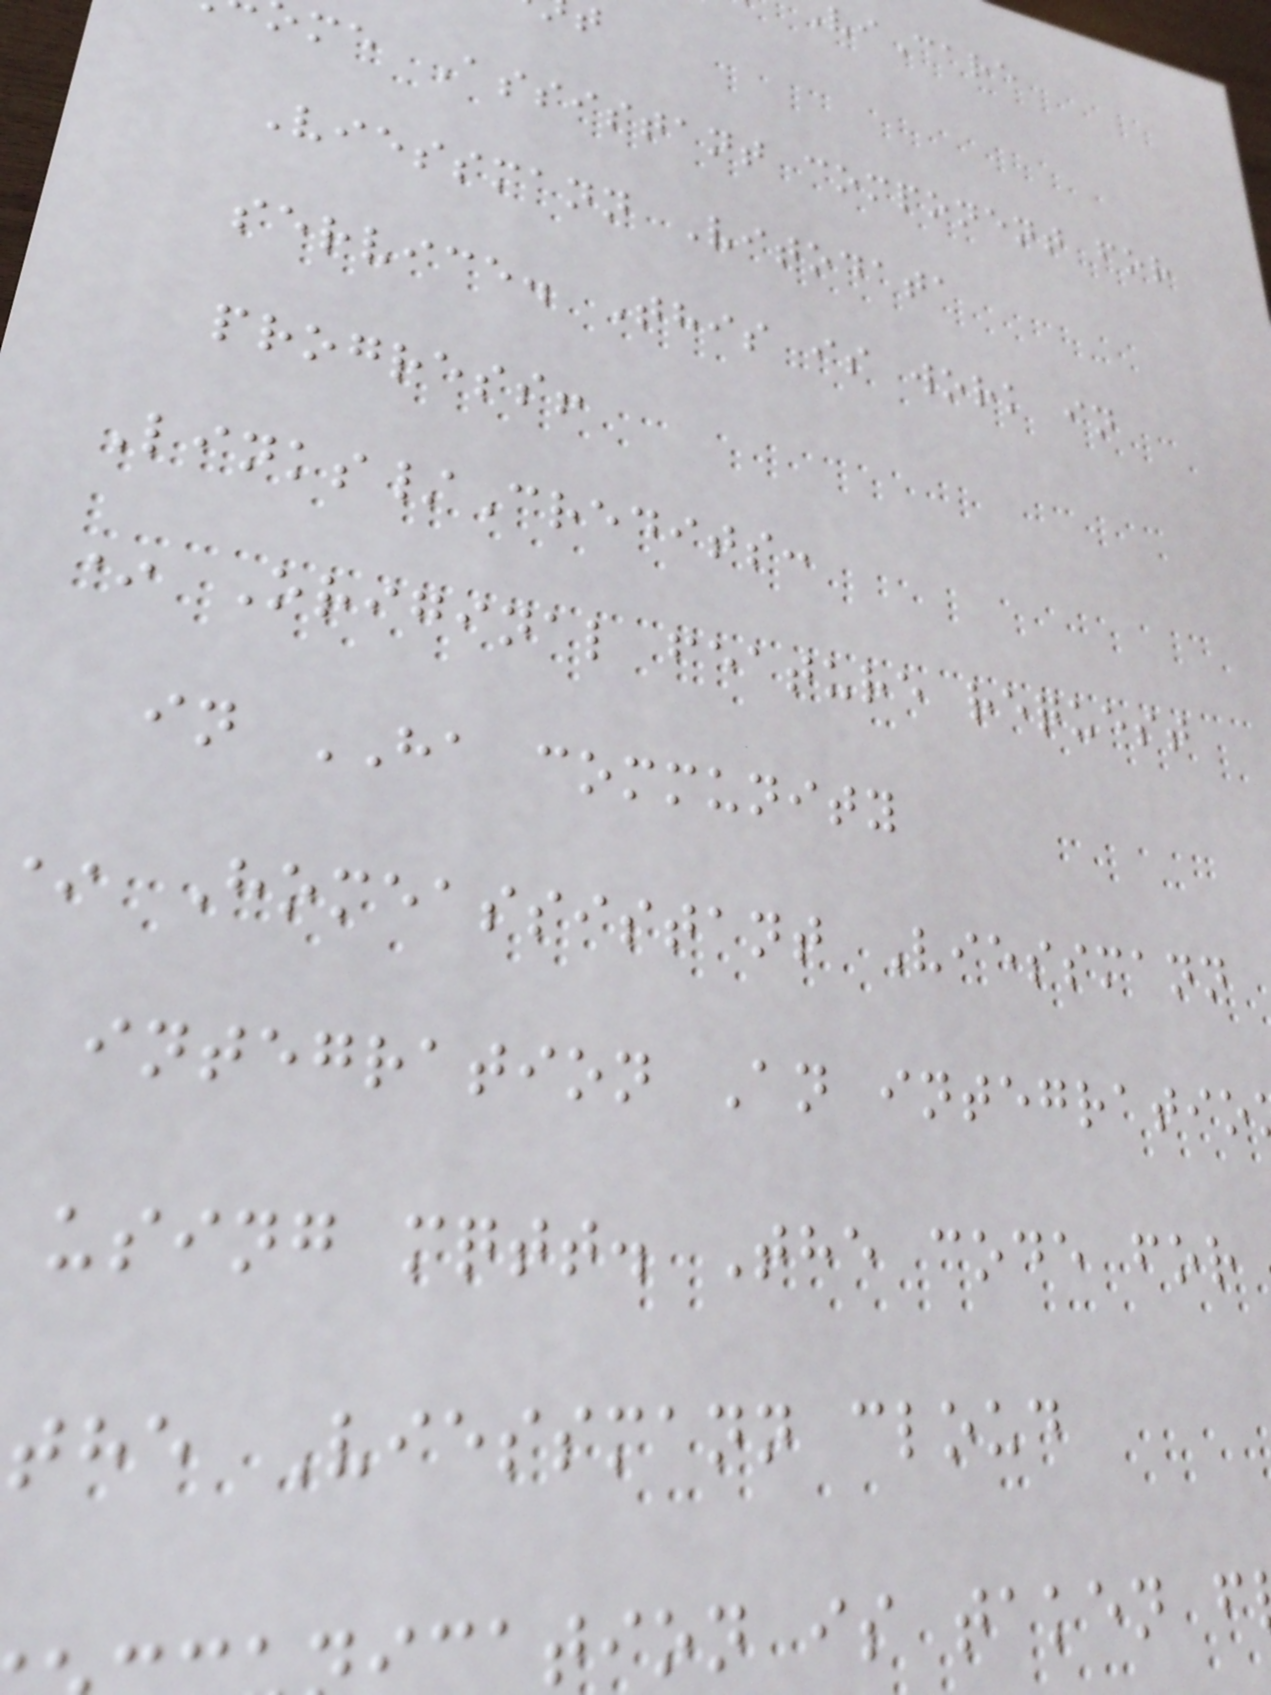me Assistant component for
Viessmann Vitodata
service. This is work in
progress!
Links/Credits:
* Original feature request
in HA community
Homeassistant Viessmann
integration An integratio
using mqtt. The code for
the Viessmann cloud
ation is taken f
